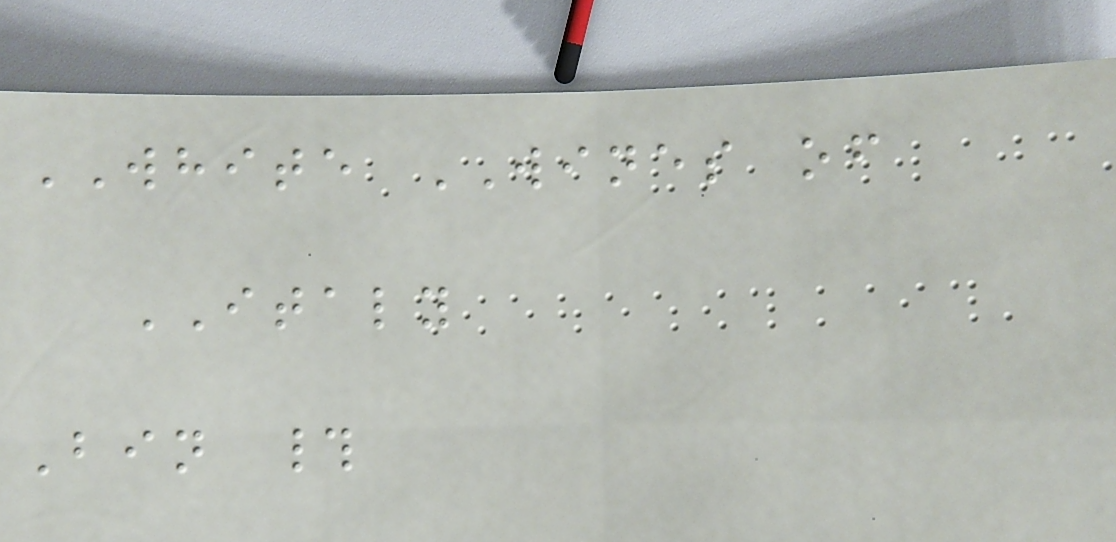WHITE WINES of
ITALY
Bin #
